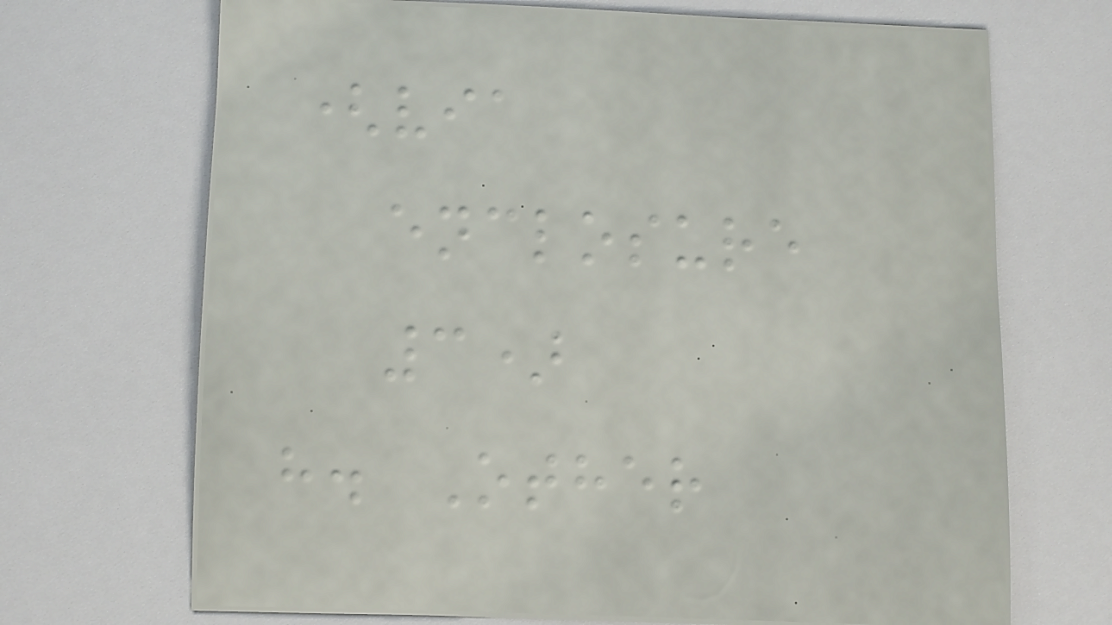(via
enclosure
3)
h. Other
